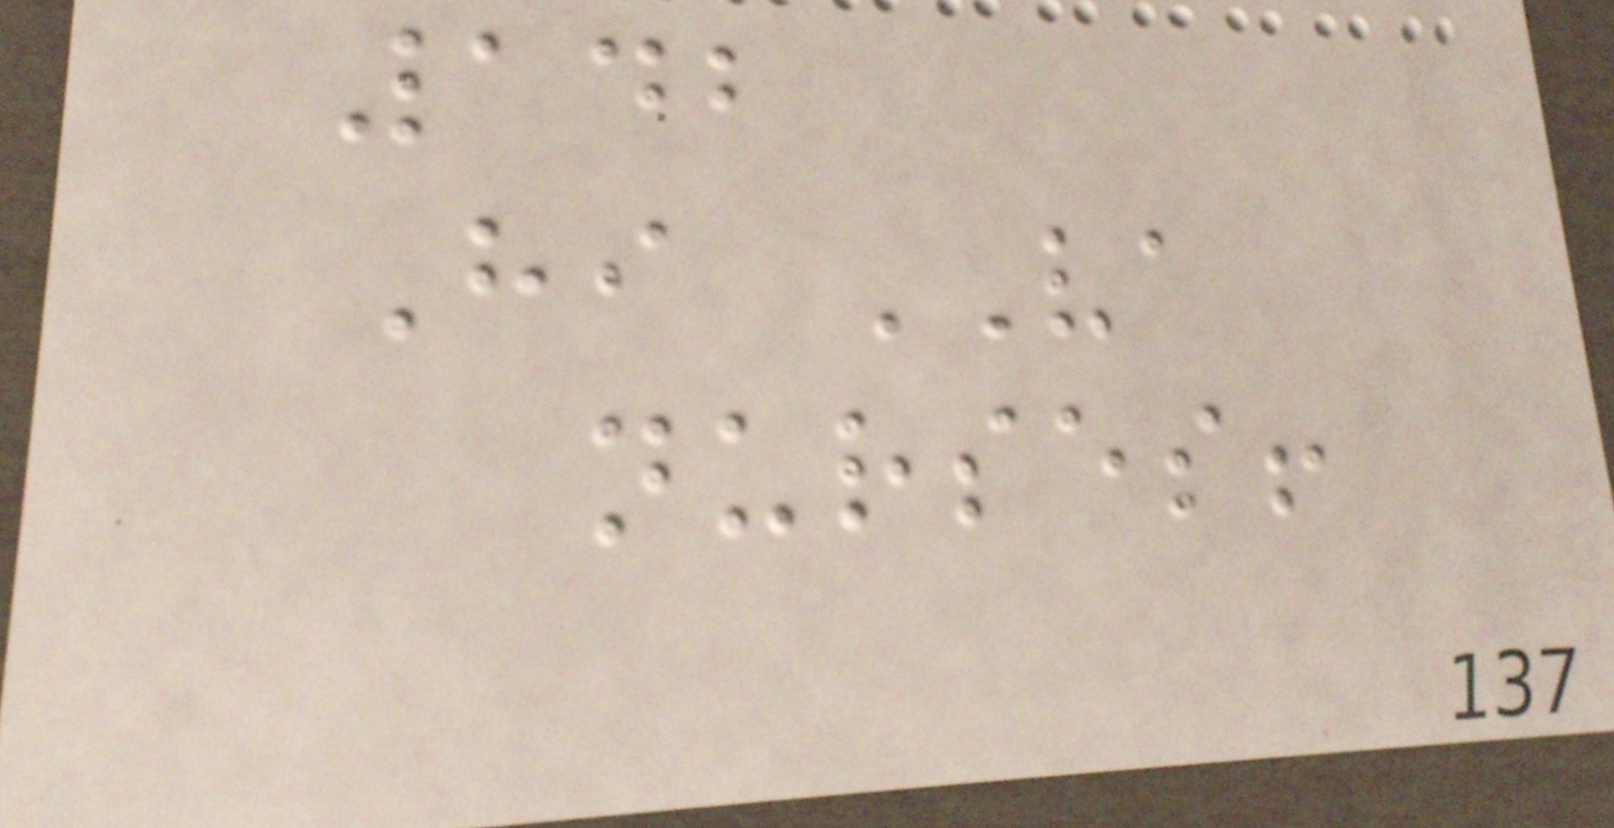142
Hi VA
nurses!
